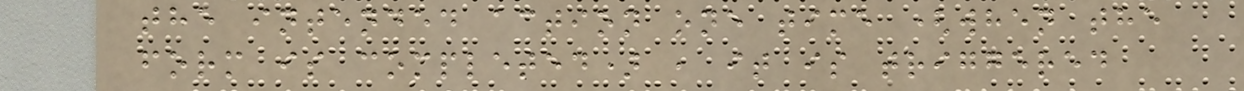the intended action one time (when the
form is completed) , it is triggered
